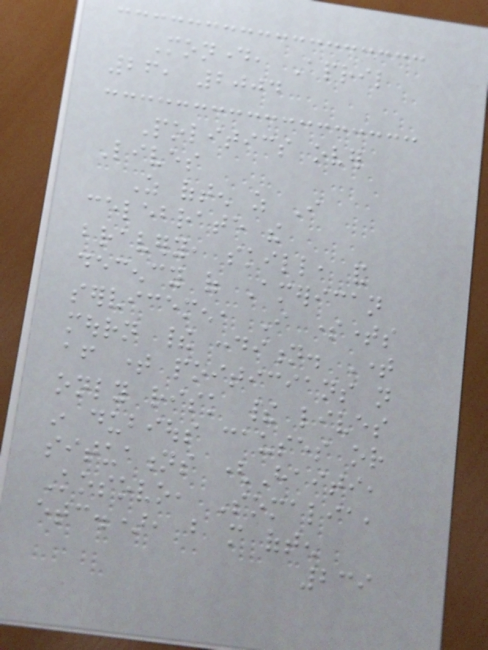Monday, April
26, 2004
Politics over
Lives
As often as I
celebrate the
bravery, skill, and
decency of American
servicemen, I sometimes
mourn their condition. Time
after time poiticians not
only risk their lives
in dubious causes or
situations (Haiti,
Kosovo, Somalia,
etc.), but more often
239
